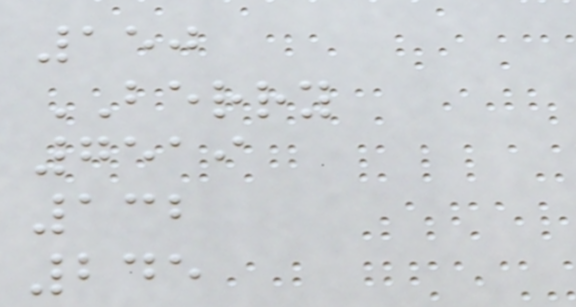150
BERRY
7519
132
245
